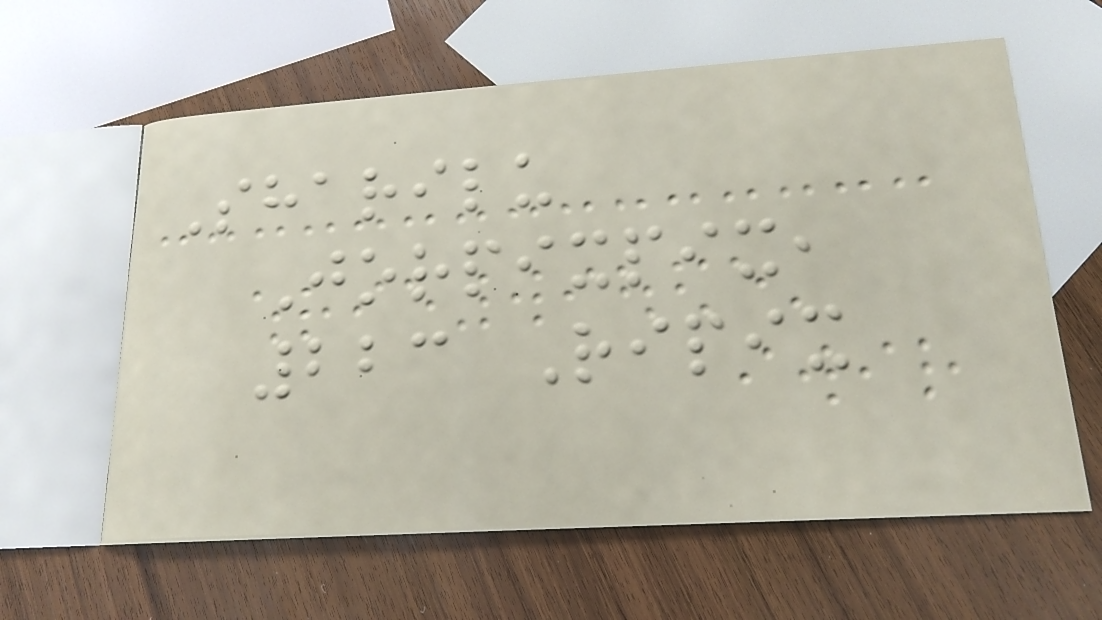Sharilu
Jorpixpix,
223 Ripix
